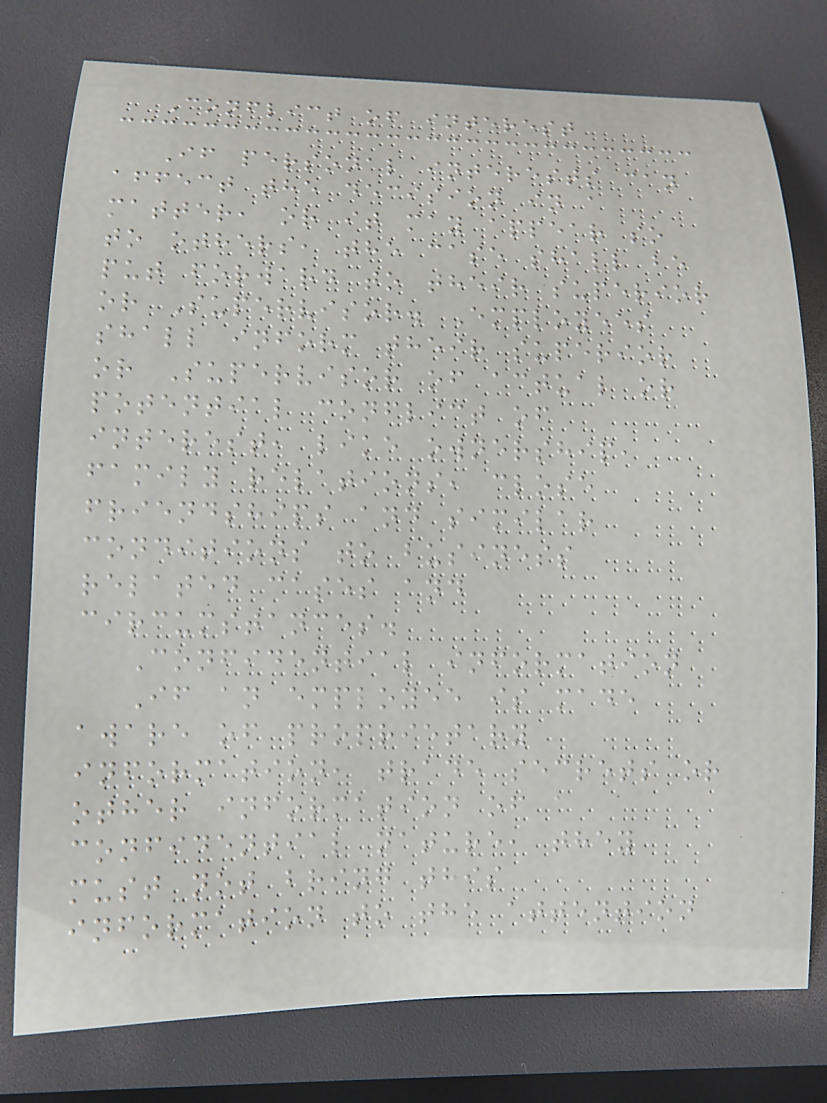Conflict of interest
If personal interests can
affect the decision in a
matter, or it may appear so
to others, the case shall be
put forward to their superior
or Supervisor. Employees
shall inform their superior
or Supervisor of actual or
potential conflict of
interest, like ownership,
family relations, close
friendships and similar
conditions to business
related cases and
circumstances.
Confidential information
If an employee is made
aware of proprietary
information, trade secrets or
other information of a
confidential nature, they
must not bring this
information to the attention
